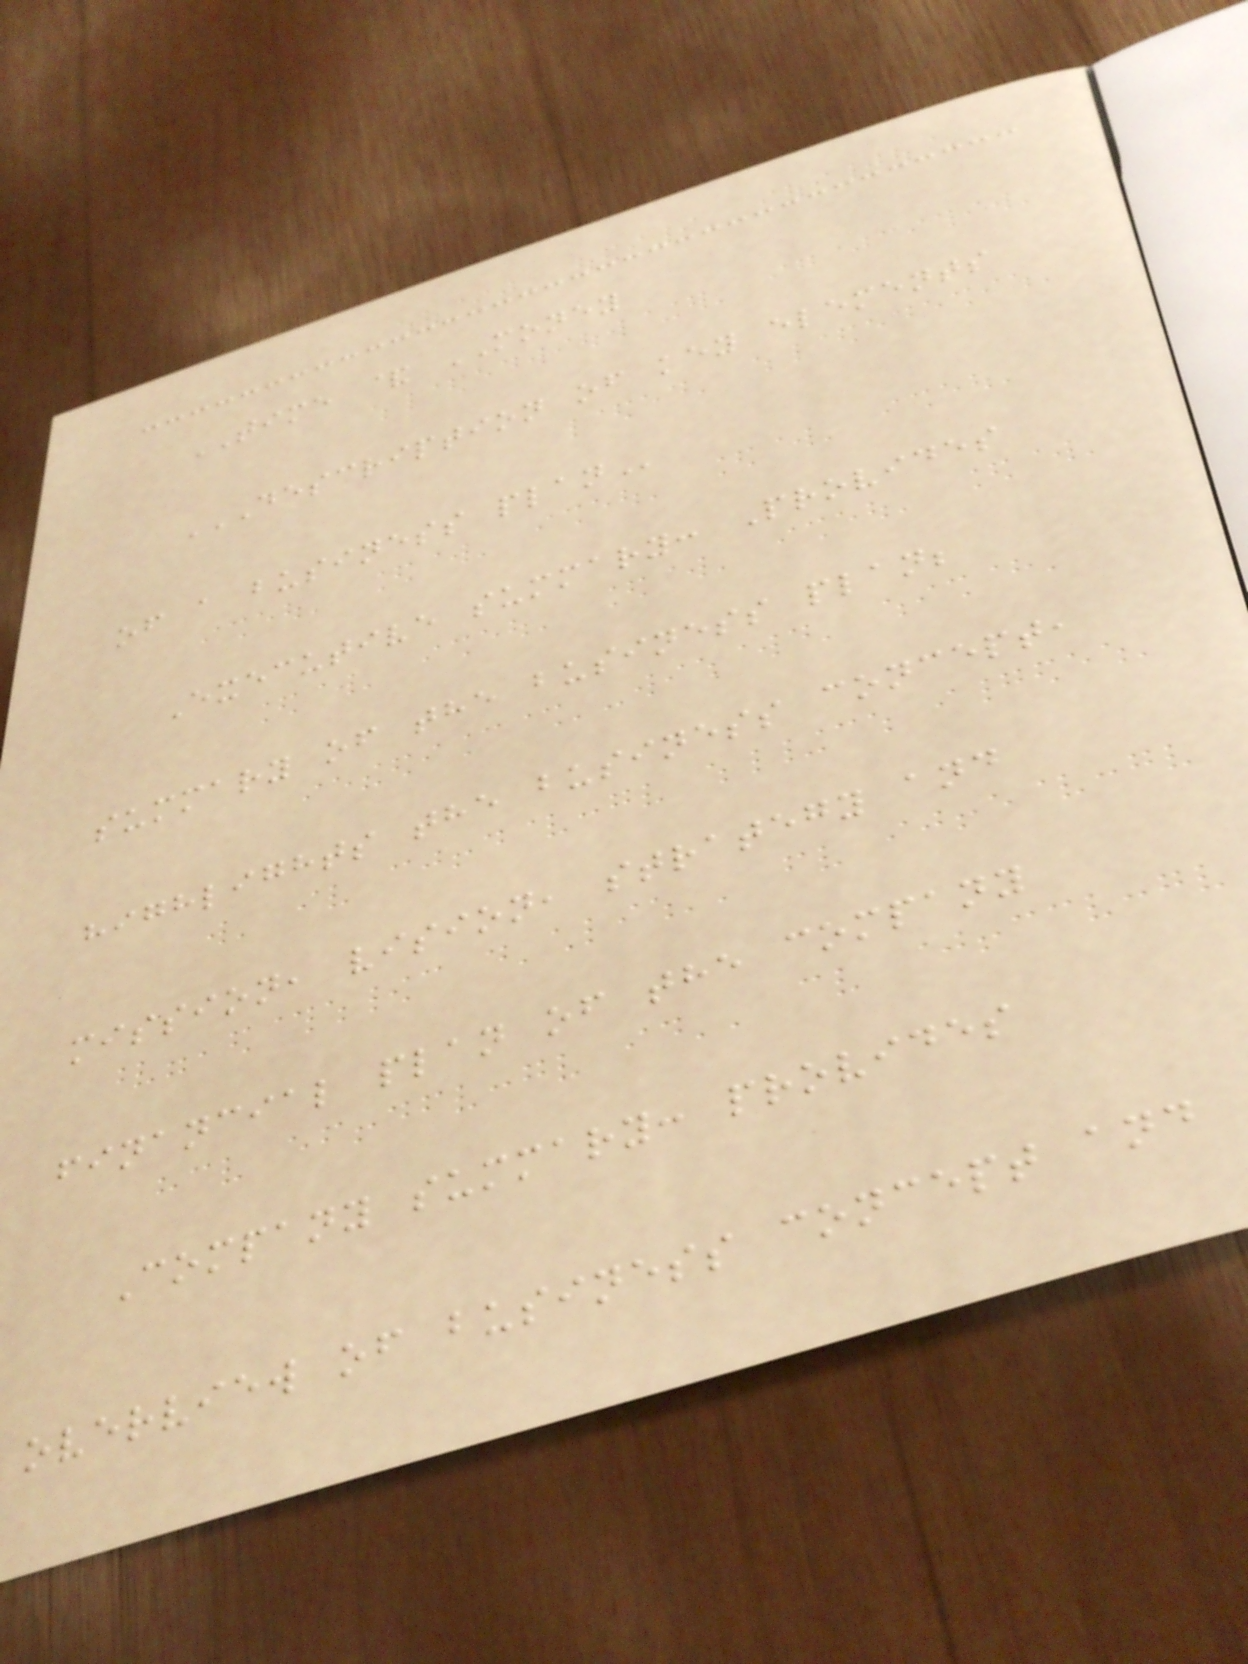TIME & MONEY
DESCRIPTION OF KEY ELEMENTS
OF A BUSINESS PLAN
Executive summary: Provides
summary of the business plan;
highlights the business concept,
mission, vision, strategy and
financial plan of the company
Company summary: provides
overview of business concept and
